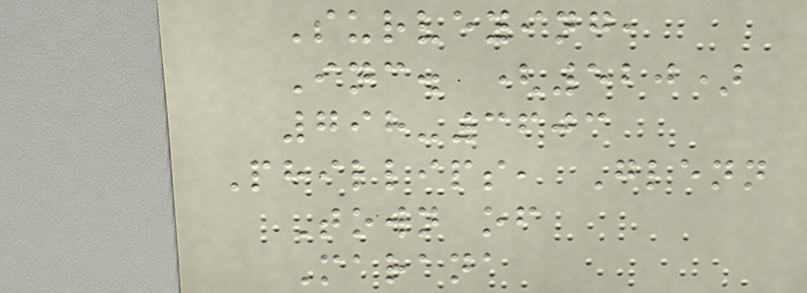Surveying,
Inc. (520)
798-3603
Phillips, Glenn
Town of
Marana
